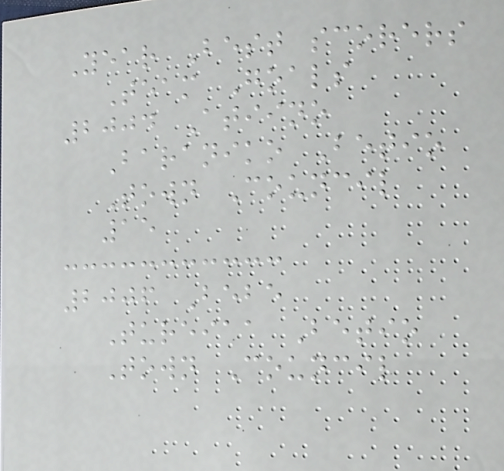Year Best scorers
Team Goals
2004 Atiino
Baraniko Betio
Town Council
15
2006 Bebe
Tureiaa Betio
Town Council
